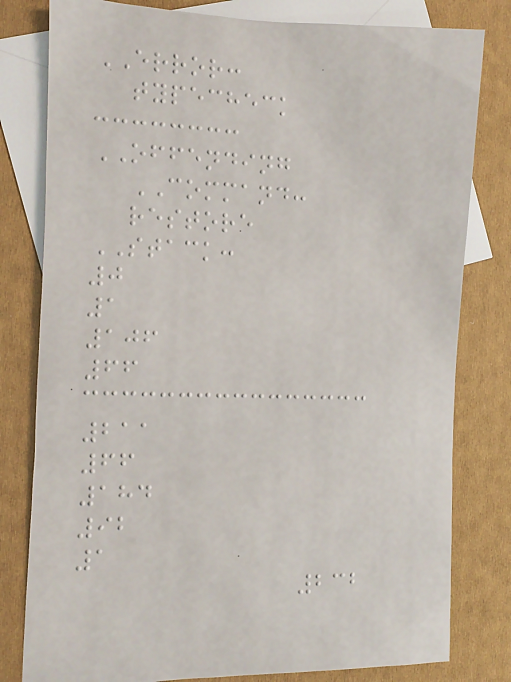ERROR:
typecheck
OFFENDING
COMMAND:
restore
STACK:
0
1
106
66
211
66
184
92
1
232
